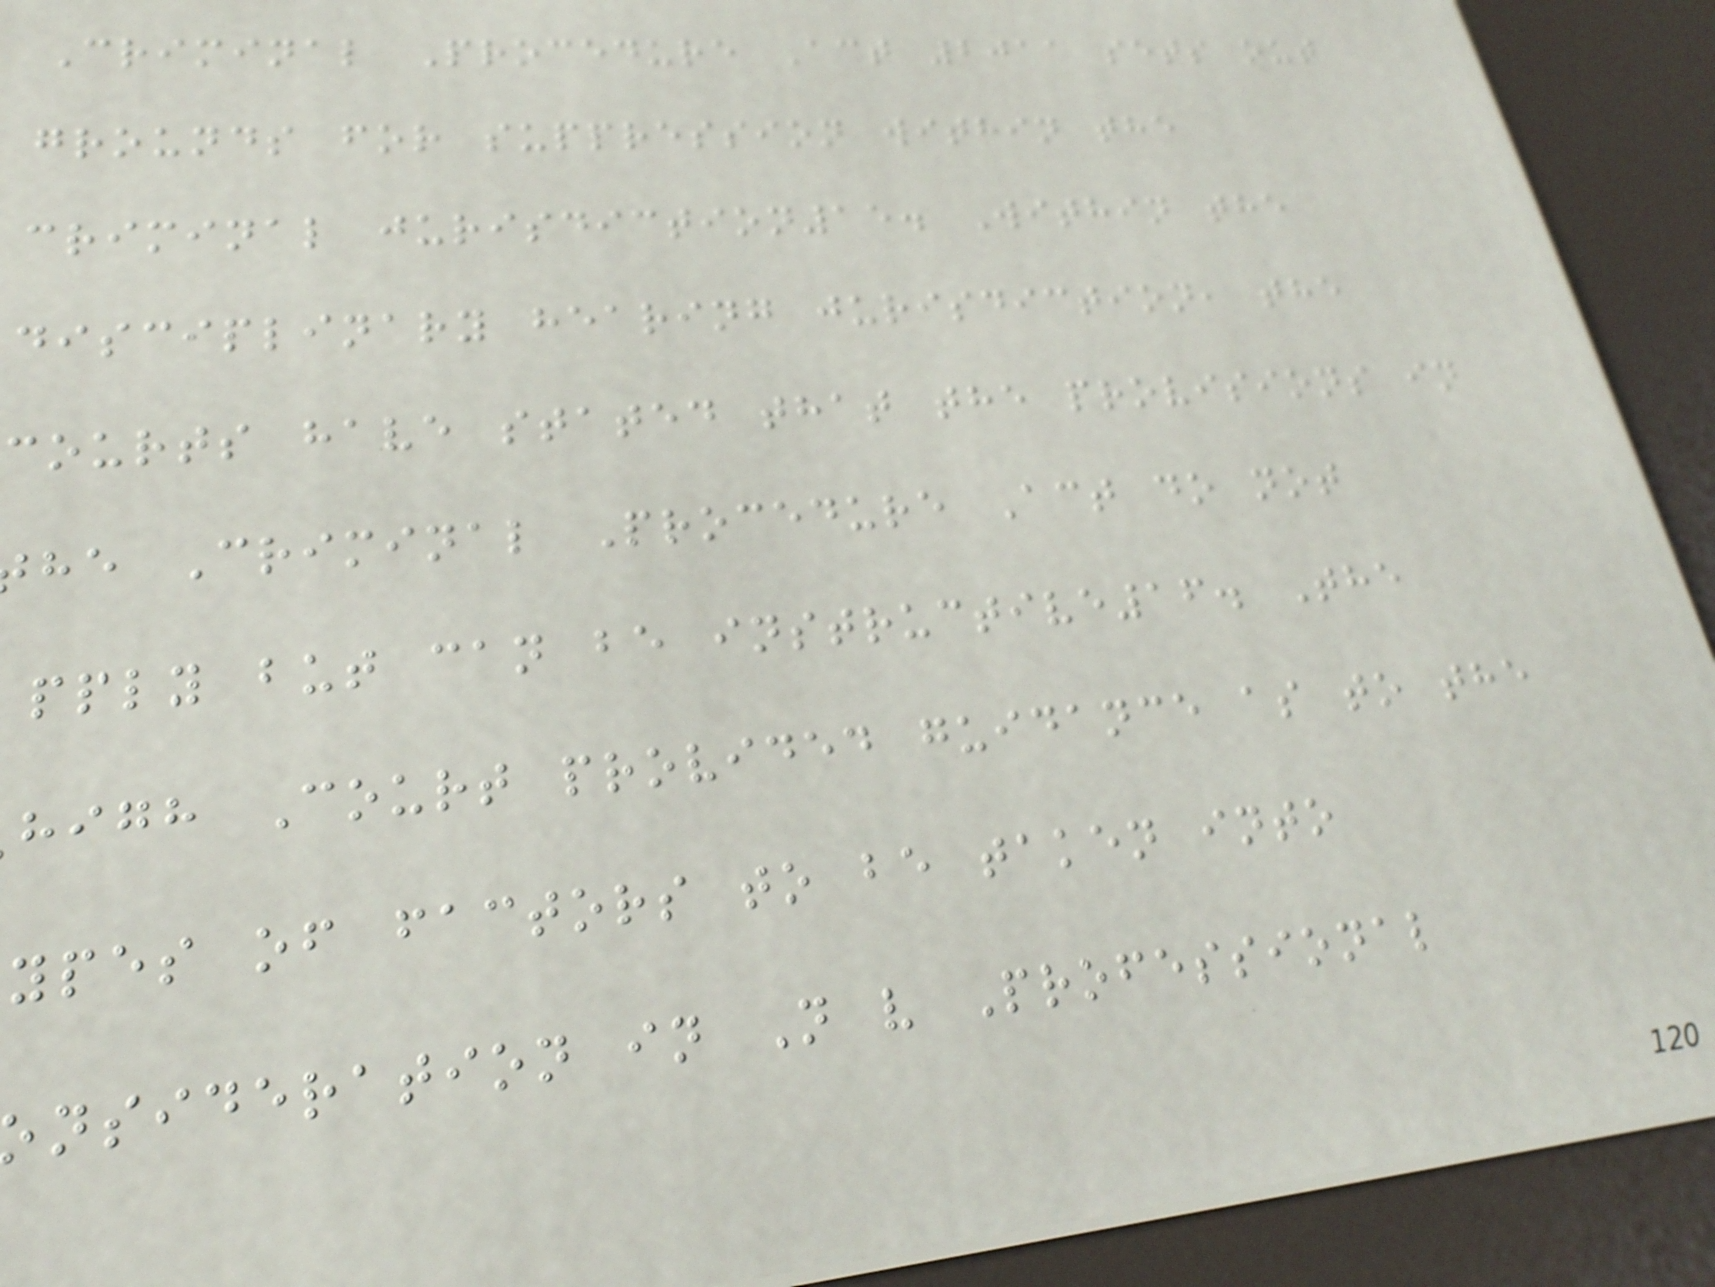Criminal Procedure Act 2011 sets out
grounds for suppression within the
criminal jurisdiction15. Within the
disciplinary hearing jurisdiction, the
courts have stated that the provisions in
he Criminal Procedure Act do not
pply but can be instructive16. The
high Court provided guidance as to the
ypes of factors to be taken into
nsideration in N v Professional
